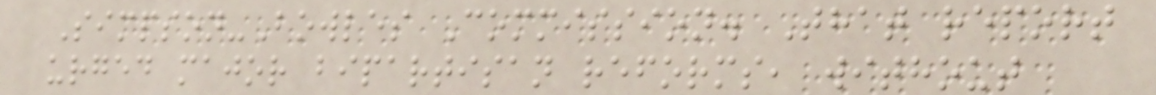Simpson-Bowles Commission. That report
urged major bipartisan reforms, without
